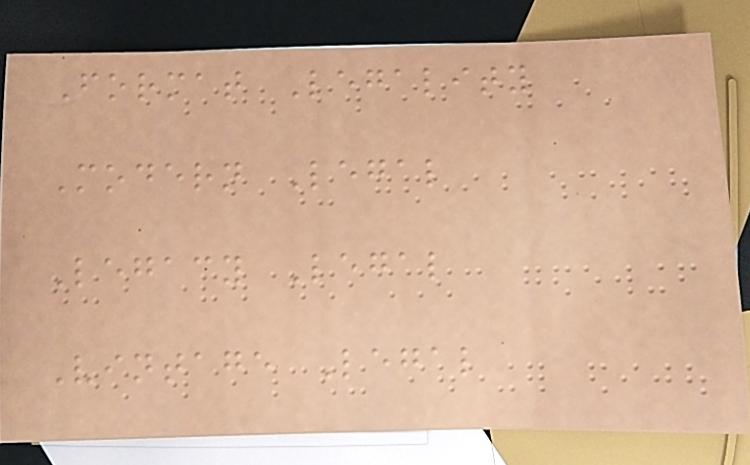Format Legality
Modern Legal
Legacy Legal
Vintage Legal
